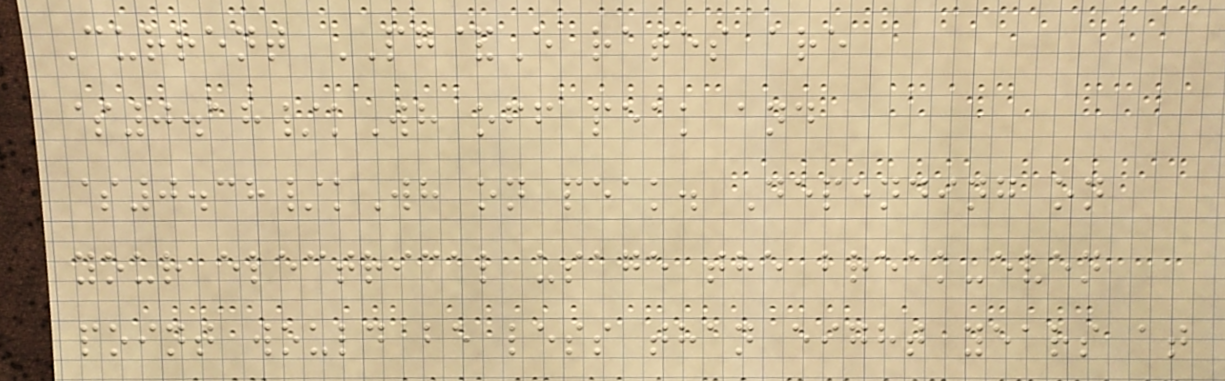Current PG&E rates are
$0.18/kWh off peak and
$0.38/kWh on peak. Depending on
your electrical usage the break-even
point would be less than eight years at
